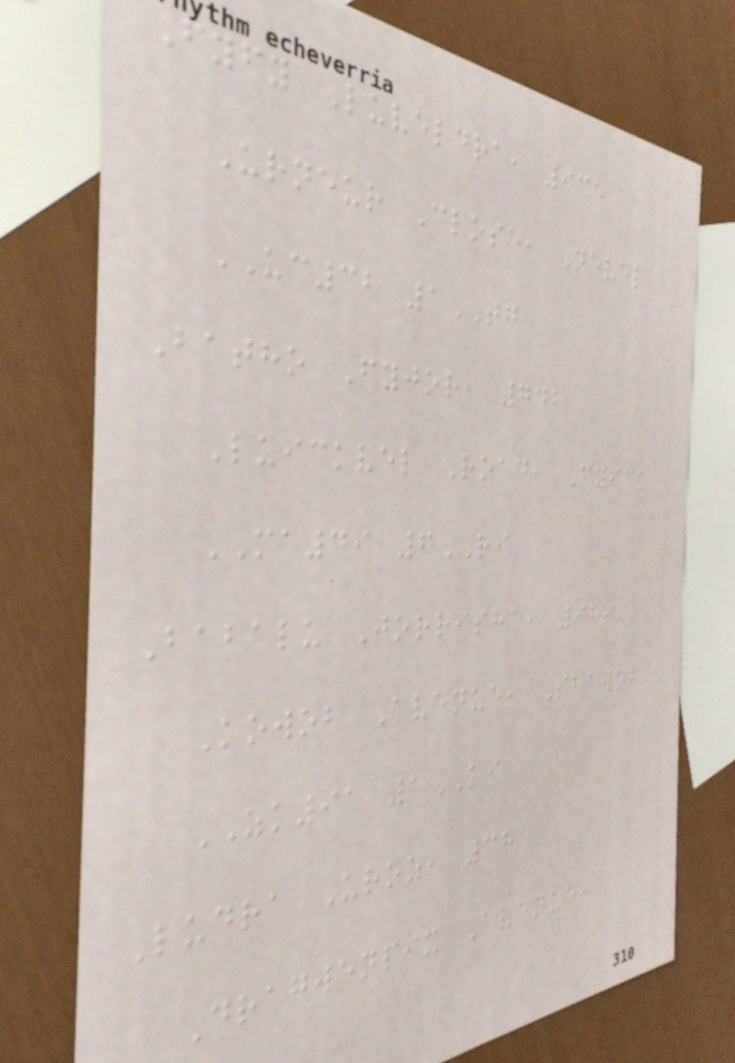Fyfy Luveldra, 935
Urneur Close, Nevel
UC32 1TG
Batho Fyjor, 742
Luickvel Road, Fyick
MA49 6RI
Babalu Jorrisha, 989
Kowob Avenue, Shawob
ZK91 1KI
Ludra Uroz, 38
Dragwenpix Avenue,
